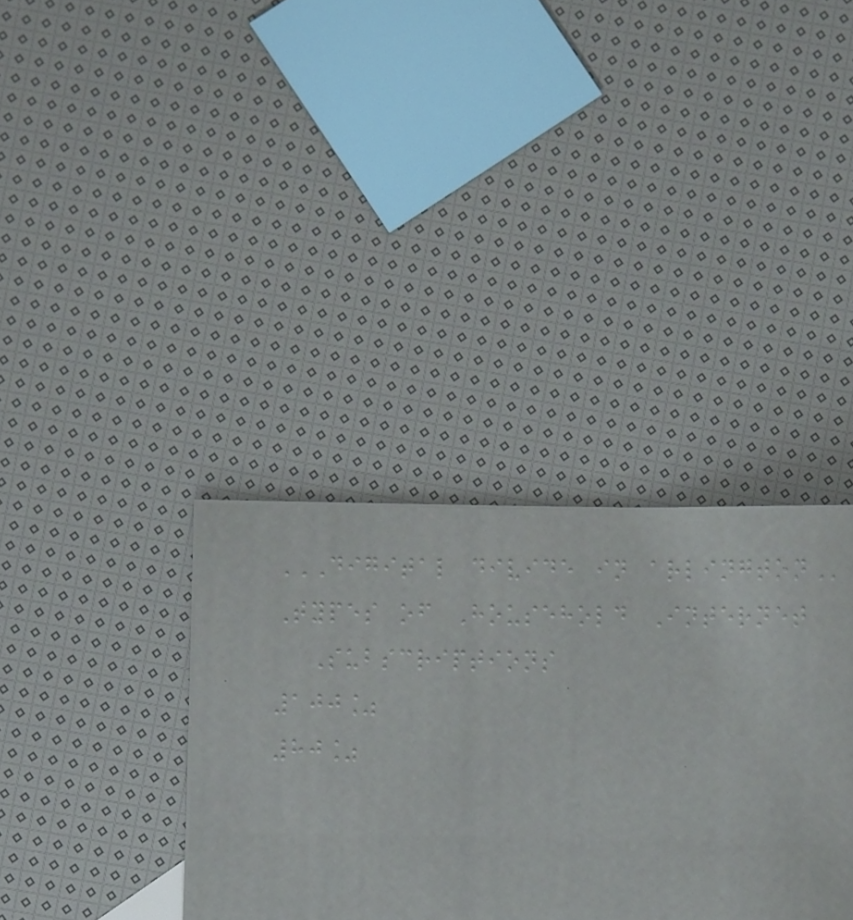DIGITAL DIVIDE IN ARLINGTON
Types of Household Internet
Subscriptions
100%
80%
